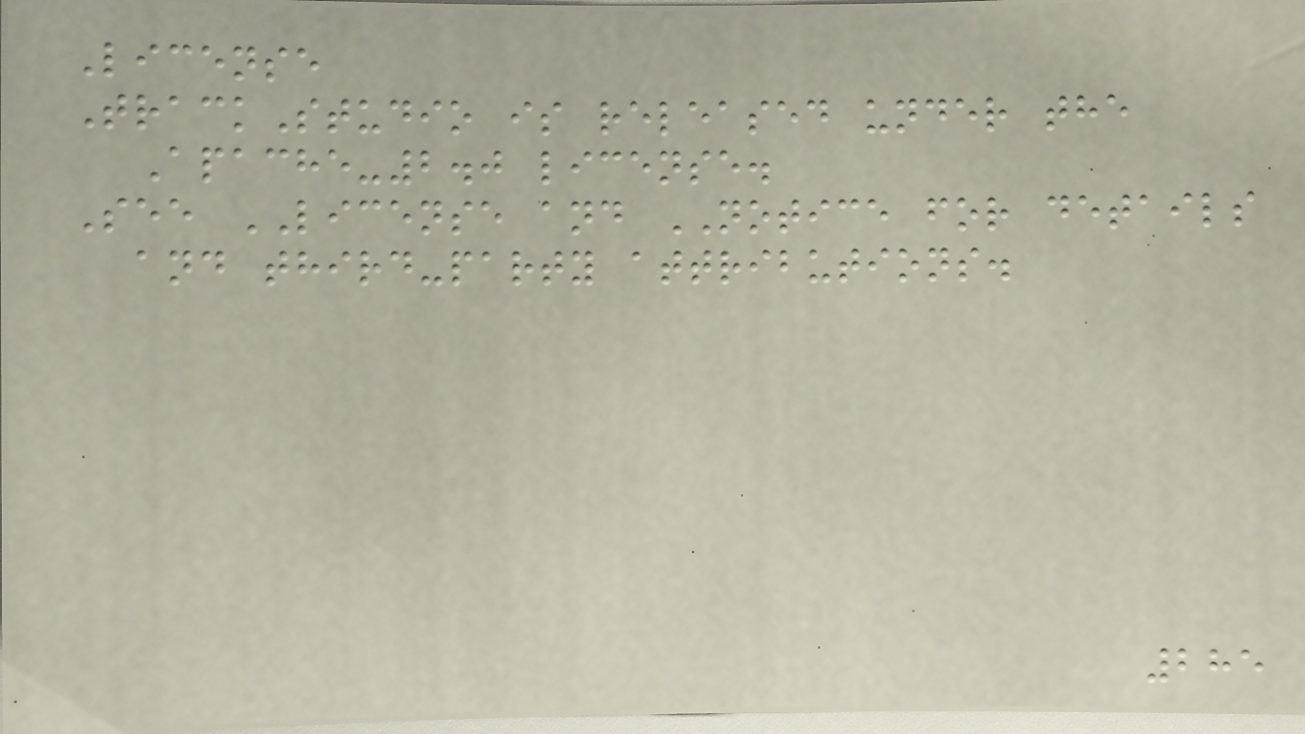License
TrackStudio is released under the
Apache-2.0 license.
See LICENSE and NOTICE for details
and third-party attributions.
285
